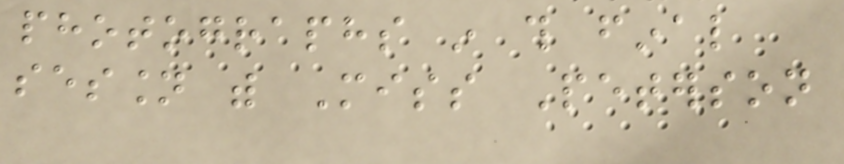photographs in this final
session with Miss Peterson
